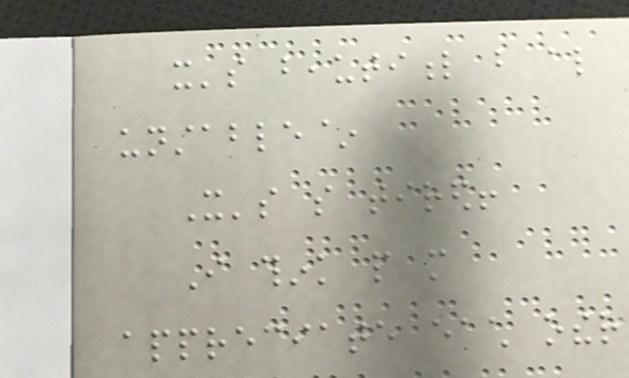it's beautiful but also
unstable~
It's so tired!
I think people more
appreciate each other
